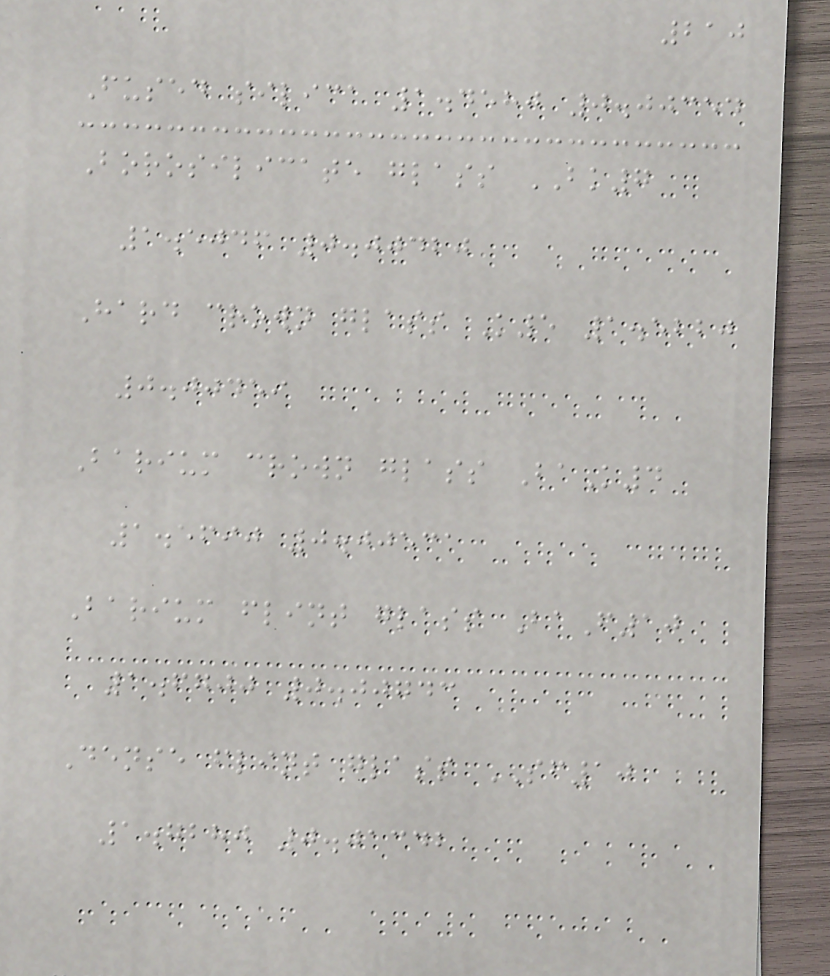210
Fused silica 1.4580 0.00354
Borosilicate glass BK7
1.5046 0.00420
Hard crown glass K5 1.5220
0.00459
Barium crown glass BaK4
1.5690 0.00531
Barium flint glass BaF10
1.6700 0.00743
Dense flint glass SF10
1.7280 0.01342
